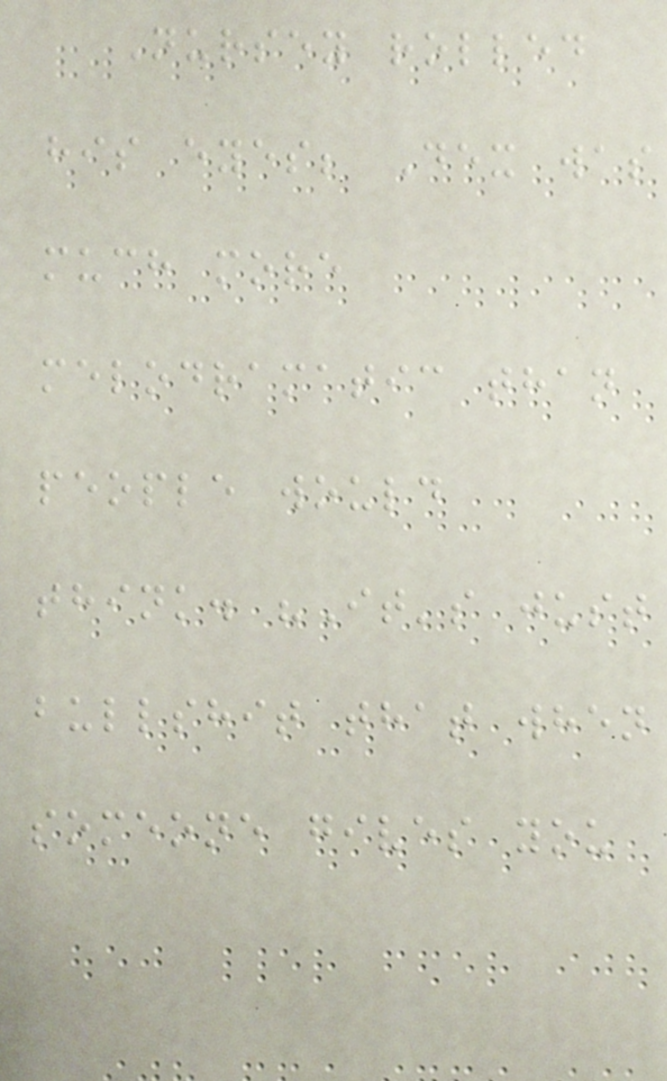Nursey rolled
his eyes; Dex was
much more
melodramatic than
people would
think. "It's just
bullshit that when
someone gives you
